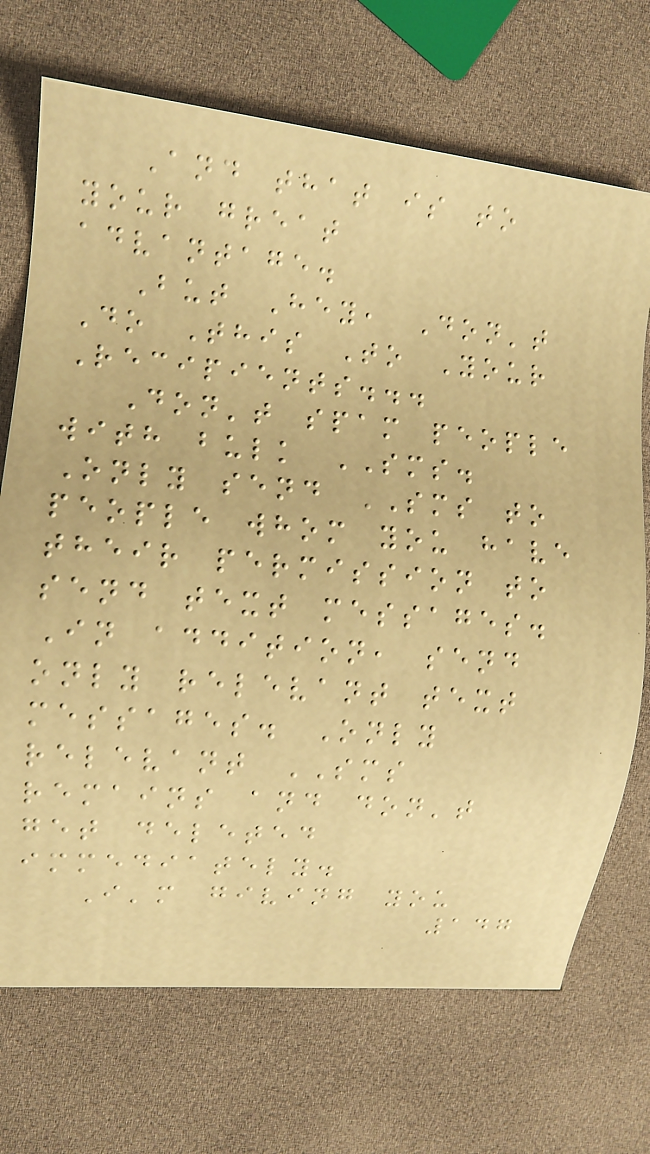And that is to
your great
advantage.
But Hey, Don't
Do This To Your
Recipients...
Don't spam people
with bulk SMS.
Only send SMS to
people whom you have
their permission to
send text messages.
In addition, send
only relevant text
messages. Only
relevant SMS
remains and don't
get deleted
immediately.
I'm giving you
147
